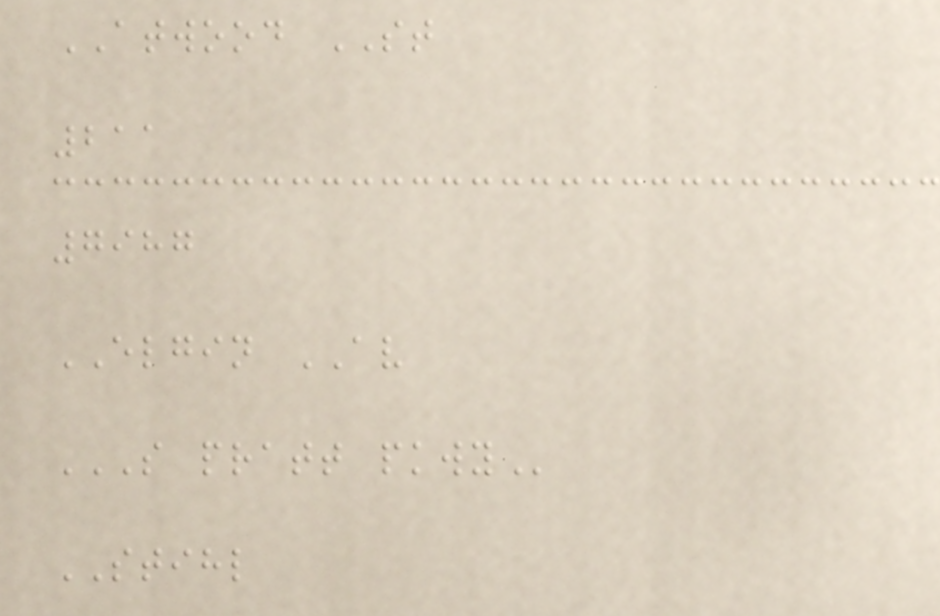ATWOOD ST
211
7987
ELGIN AV
S PRATT PKWY
STIHL
